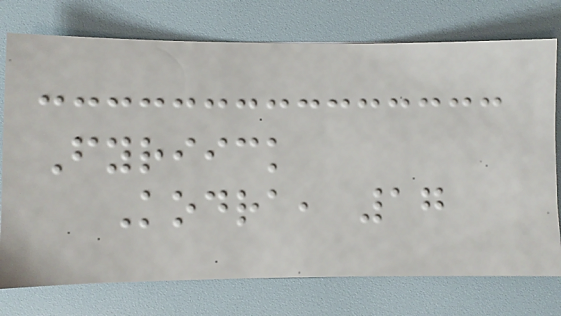Fyriick
Kodra, 17
